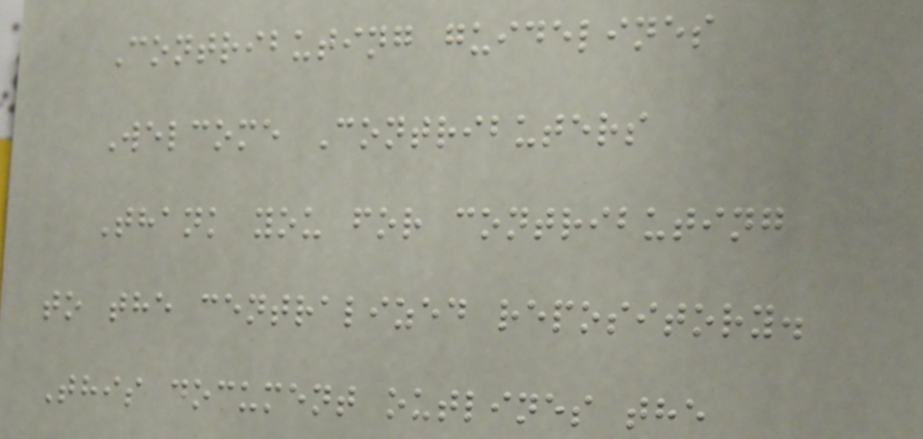Contributing guidelines
Welcome Contributers
Thank you for contributing
to the centralized repository.
This document outlines the
